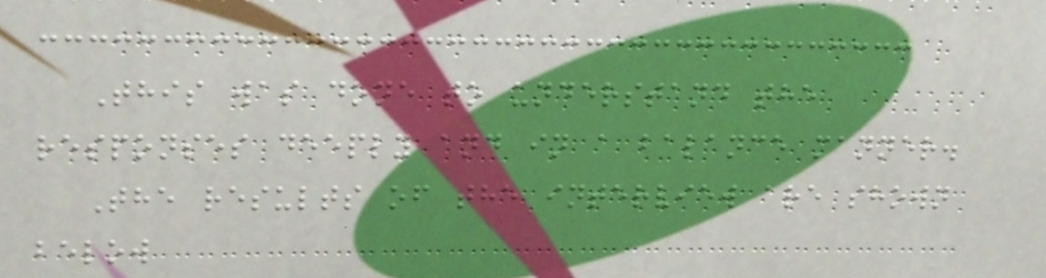This was done to understand the
responses deeply and in a balance manner.
The results of the interview are shown
below
